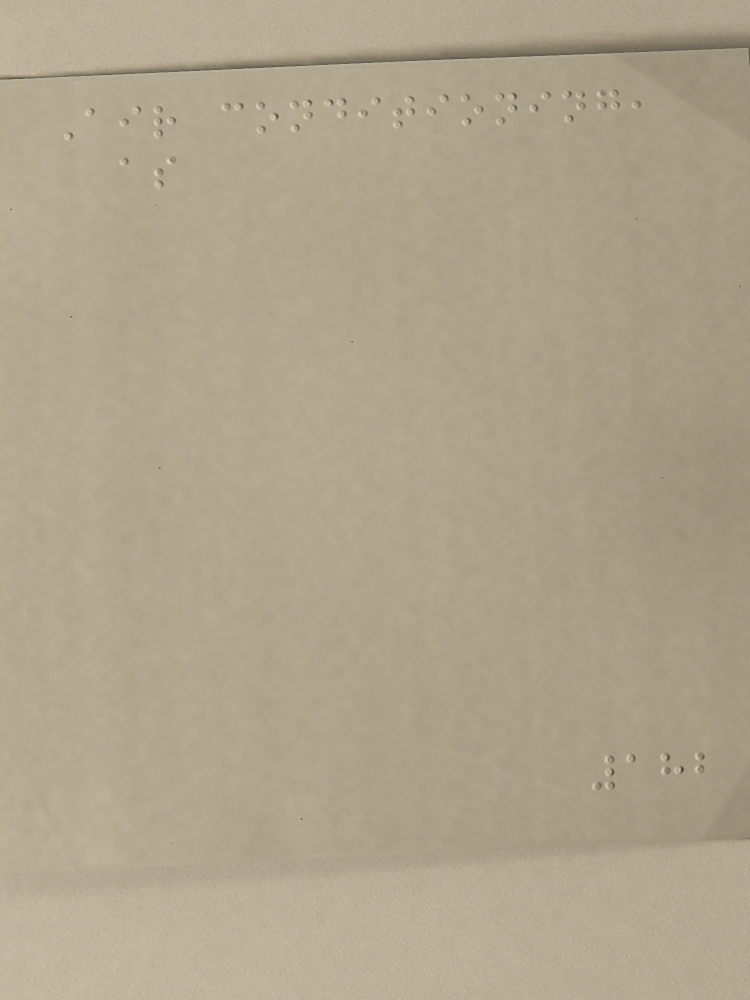Air conditioning,
as
182
